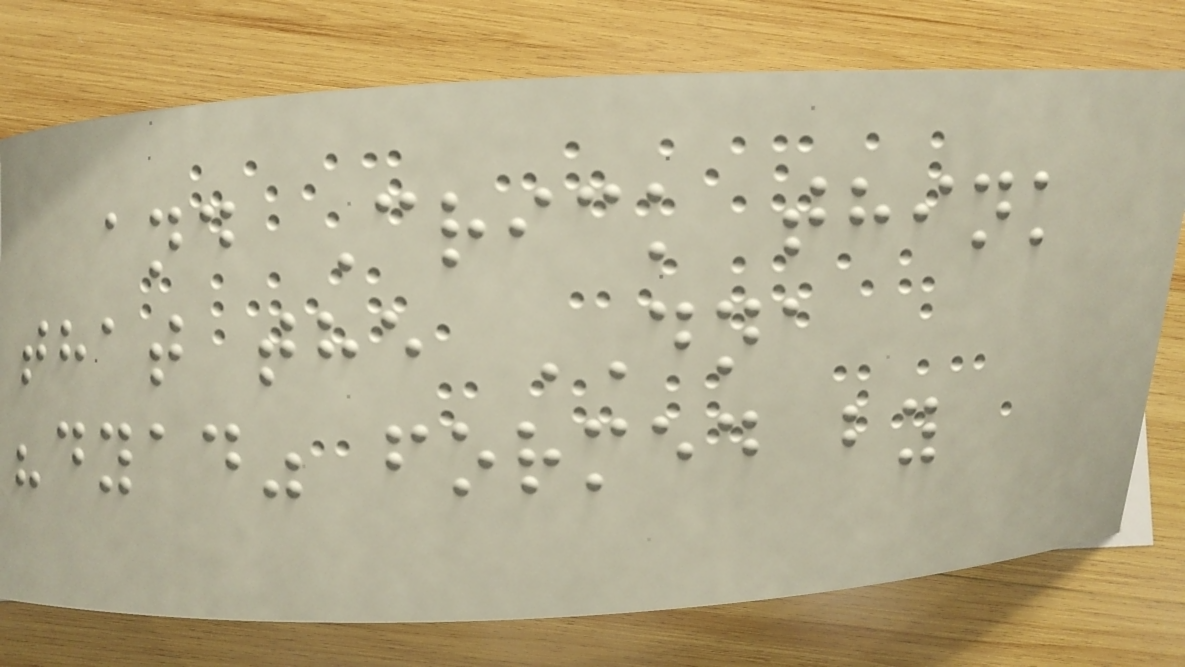and Crick think
that the DNA
"dyad" formed by
